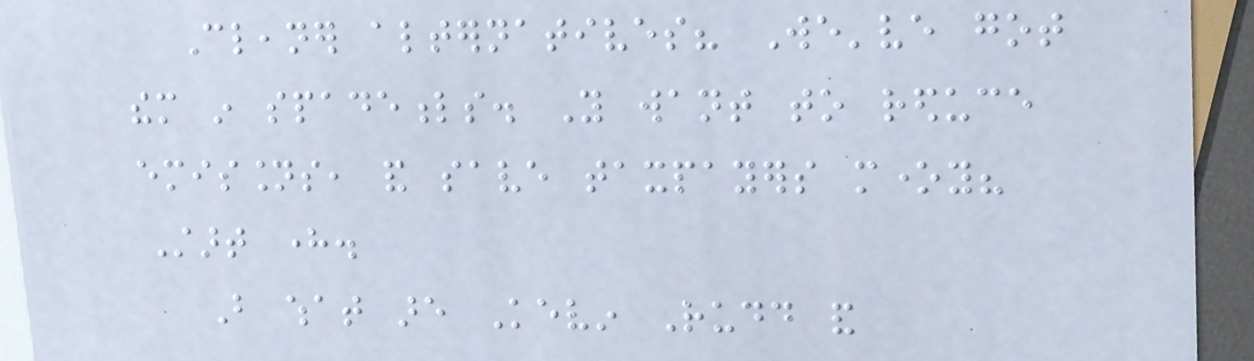Cleaner alternatives? We've got
them in spadefuls. You want to reduce
emissions, and save taxpayers money?
Start here.
But what are Kevin Rudd and
